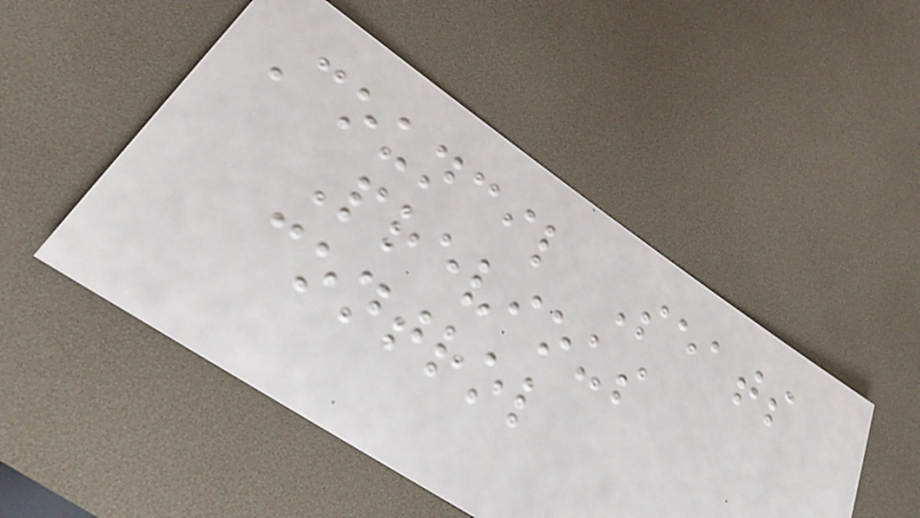Council Seats
Previous
control
